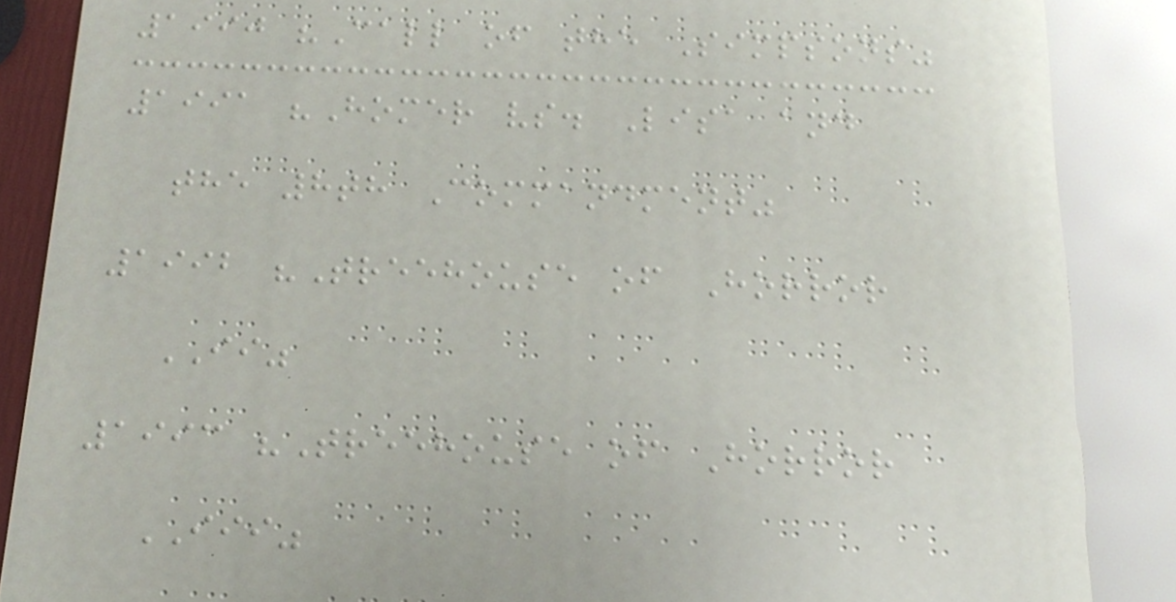1990 "Call of the Simpsons"
1991 "Homer vs. Lisa and
the 8th Commandment"
1992 "Treehouse of Horror
II"
1993 "Treehouse of Horror
III"
